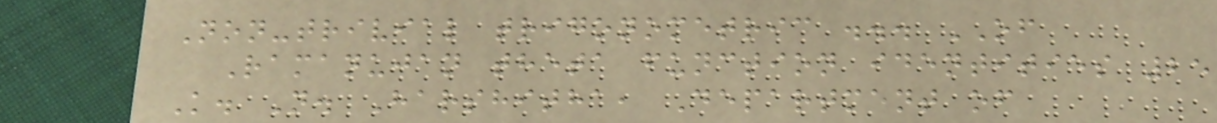Non-trivial trigonometric ... OF
Ramanujan theta function identities 25
K. N. Harshitha, Department of
